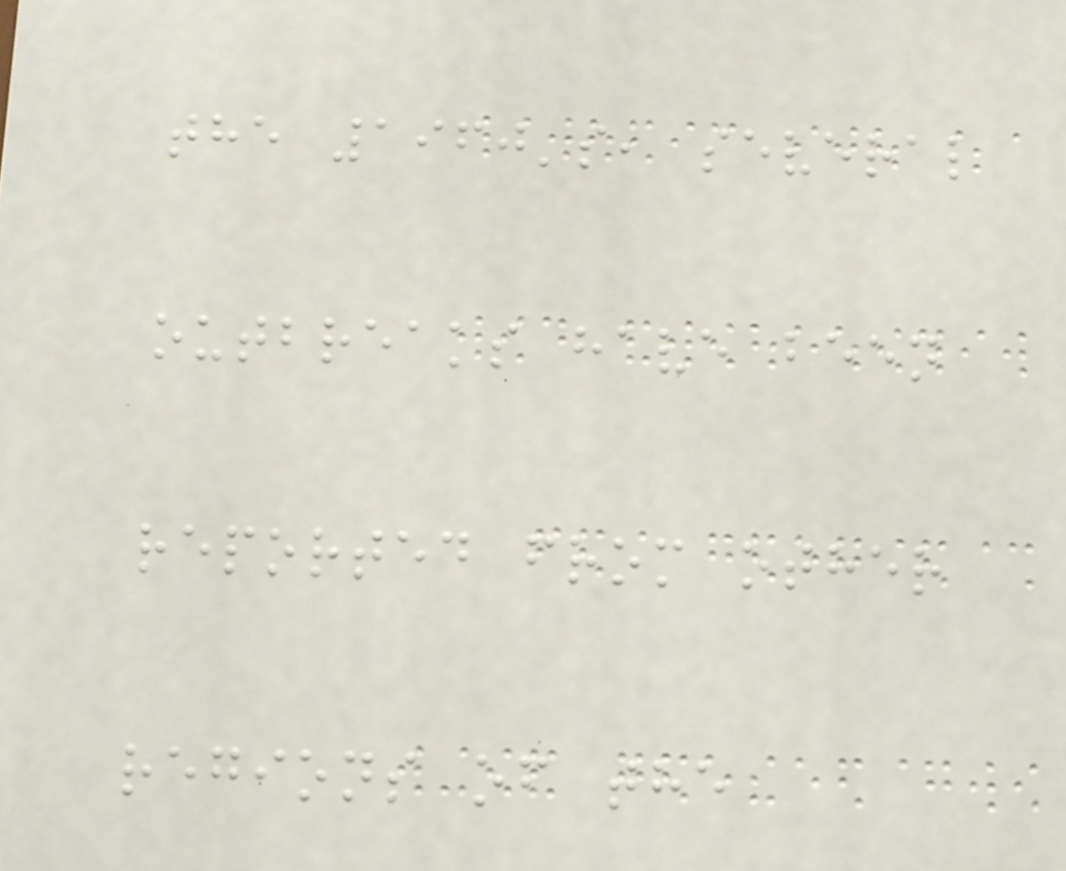the 1960's, several
outbreaks have been
reported from other
regions of the
